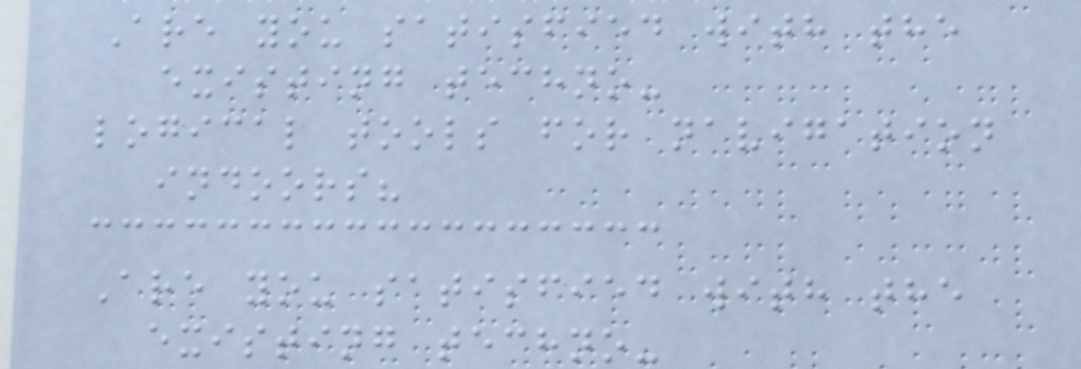Are you satisfied with the
existing techno-
logical tools for navigation
indoors?
Are you satisfied with the
existing techno-
